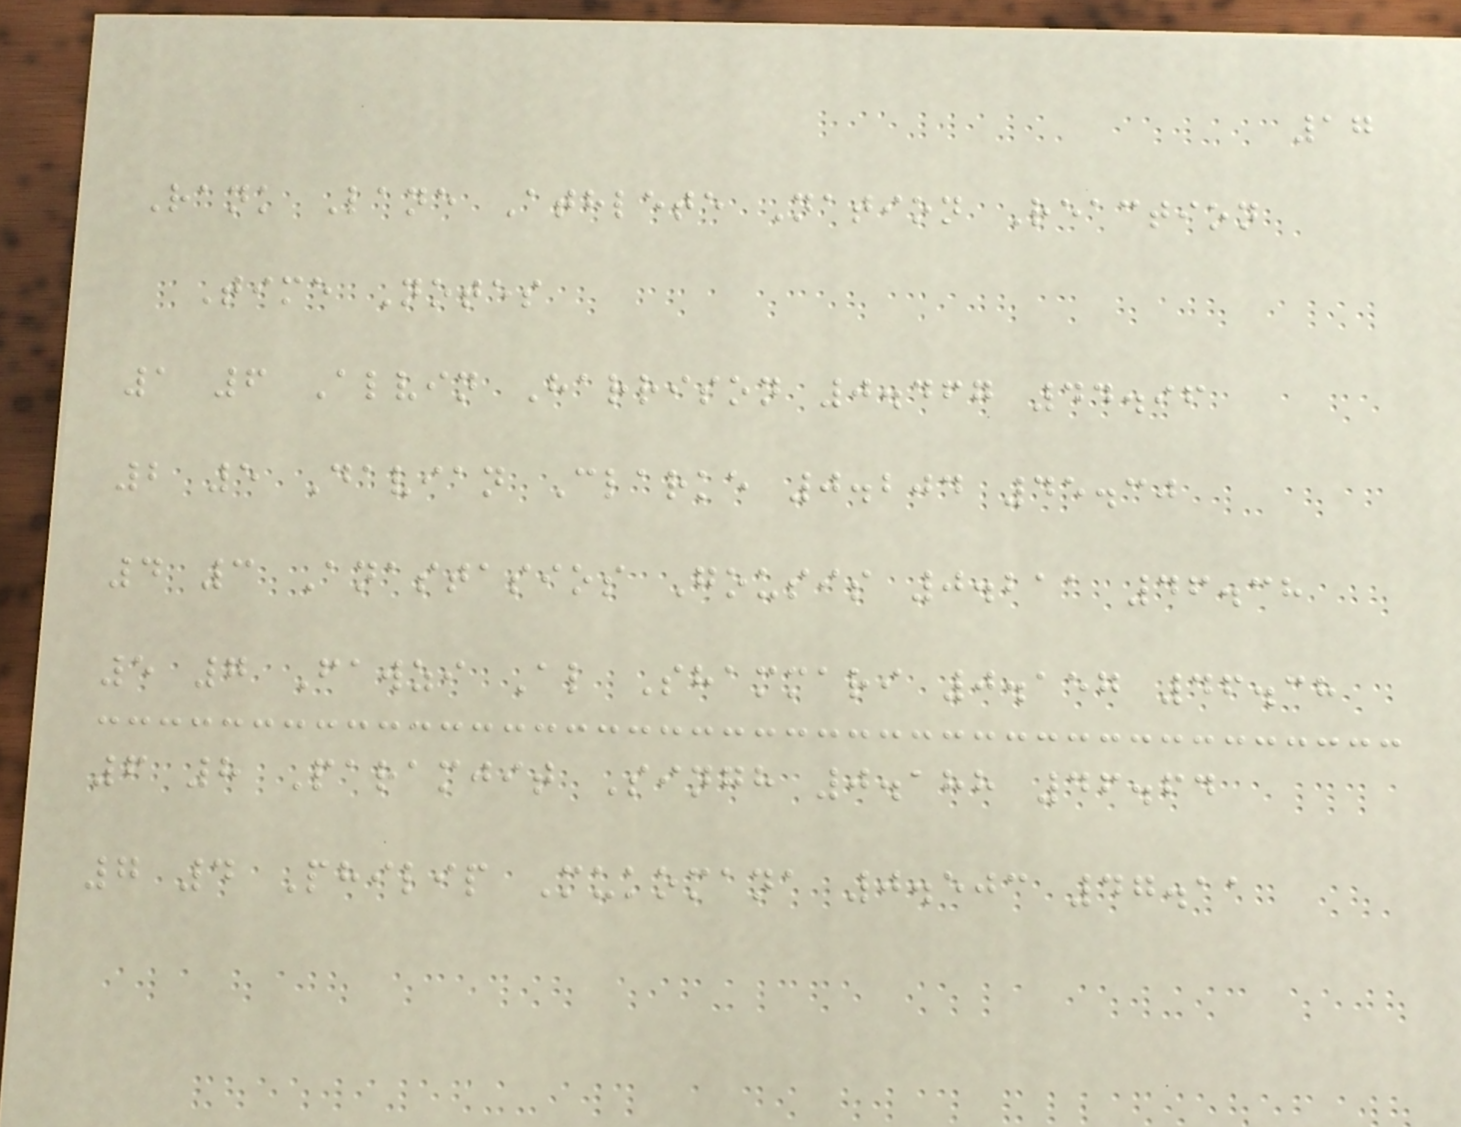17
Rank Lane Athlete Nation Reaction
Time Notes
1 6 Alvin Harrison 0.467 44.96
2 5 Davian Clarke 0.204 45.30
4 3 Anastasios Gousis 0.211 46.38
5 7 Fawzi Al Shammari 0.157 46.38
6 8 Paramjit Singh 0.188 46.64
7 4 Philip Mukomana 0.503 47.11
